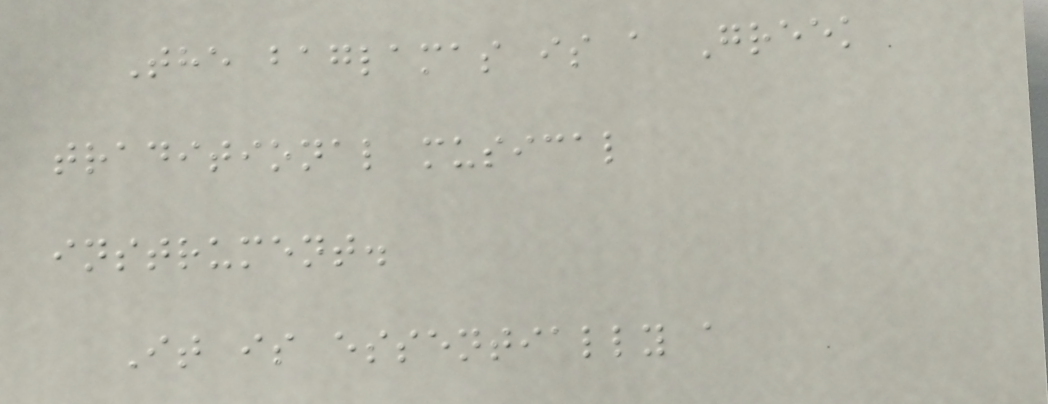The baglamas is a Greek
traditional musical
instrument.
It is essentially a
